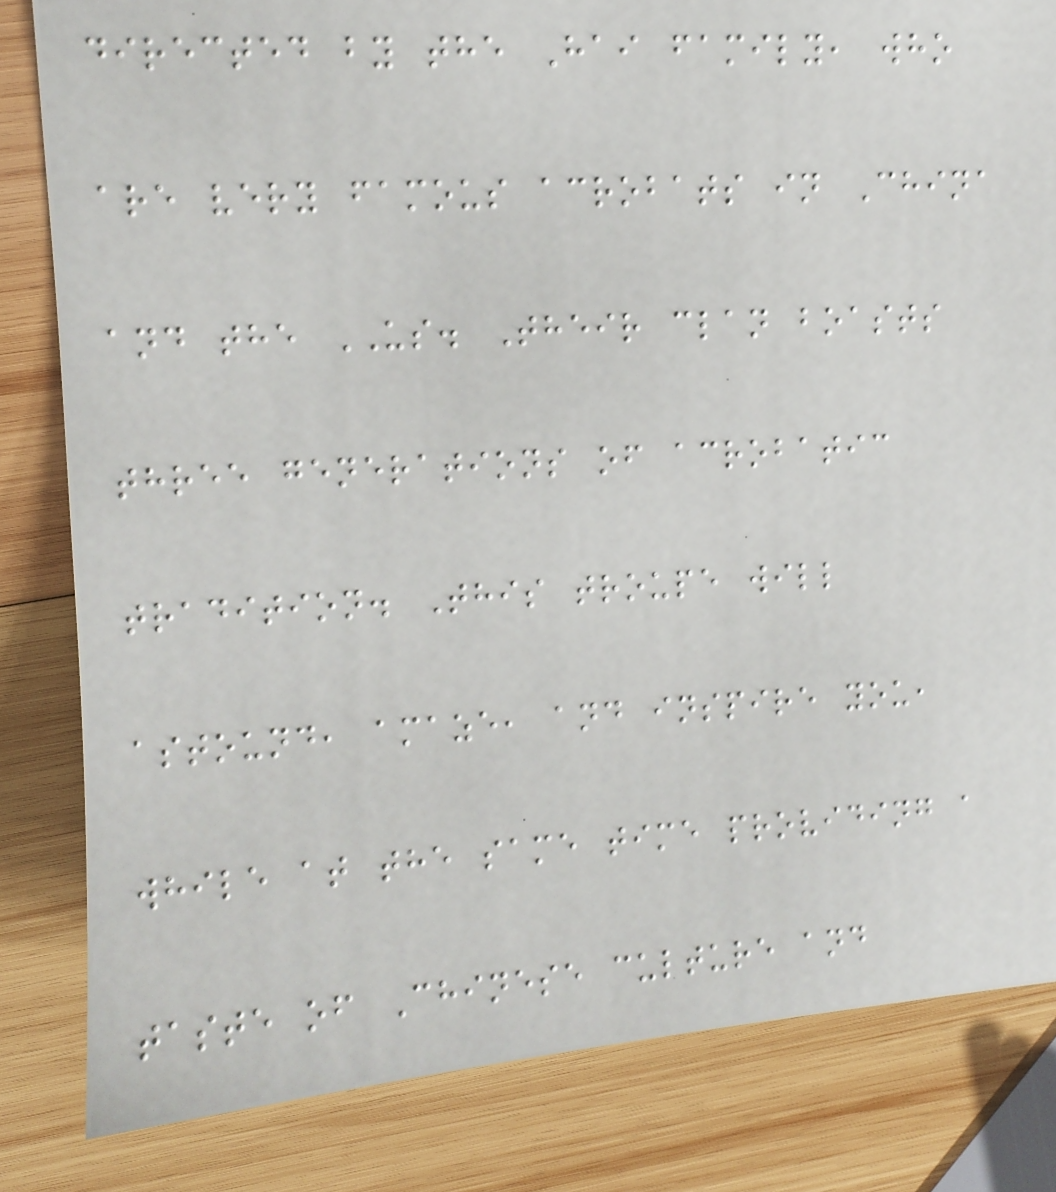directed by the Hai family, who
are very famous acrobats in China
and the US. Their clan boasts
three generations of acrobatic
tradition. This troupe will
astound, amaze, and inspire you,
while at the same time providing a
taste of Chinese culture and
